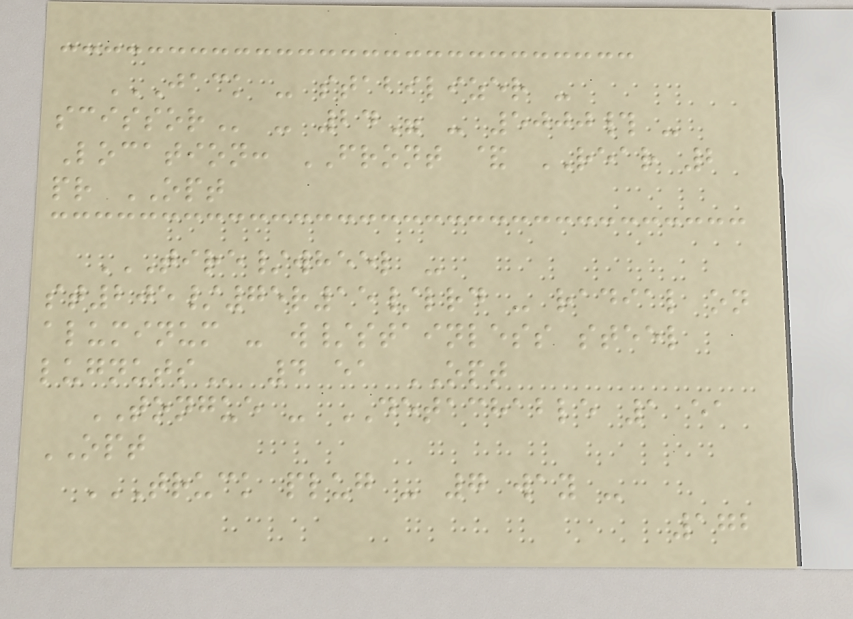JACK - STABILIZER -
SCISSOR - 24" - 5000# -
Location: FRONT & REAR 2
pr OPT
TIRE/WHEEL -
ST205/75R15/LRD - RADIAL ON
ALUMINUM - W/STAINLESS STEEL
LUGNUTS 4 ea OPT
TONGUE - DETACHABLE 1 ea
OPT
TRUCK PLUG - 7 WAY -
172
